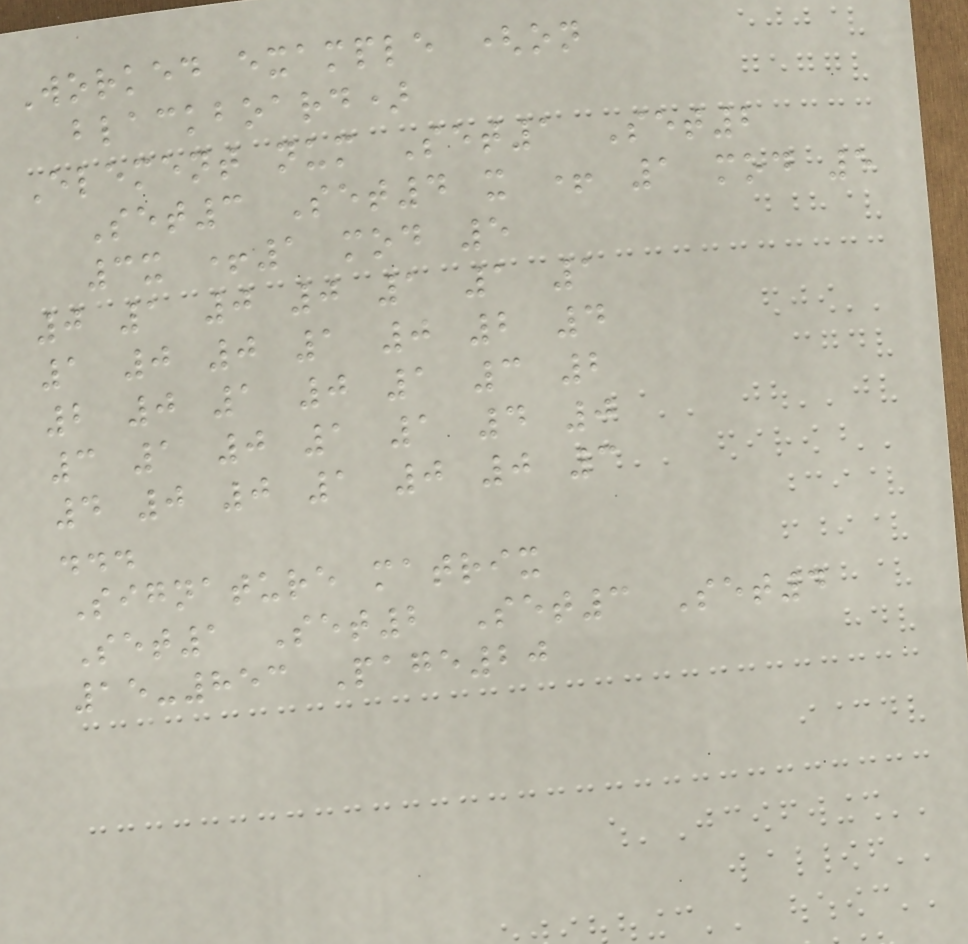Worked example (on
blackboard)
Element num Set1 Set2
Set3 Set4 x + 1 mod 5
3x +1 mod 5
0 1 0 0 1 1 1
1 0 0 1 0 2 4
2 0 1 0 1 3 2
3 1 0 1 1 4 0
4 0 0 1 0 0 3
...
Signature matrix
Set1 Set2 Set3 Set4
15-853 Page20
